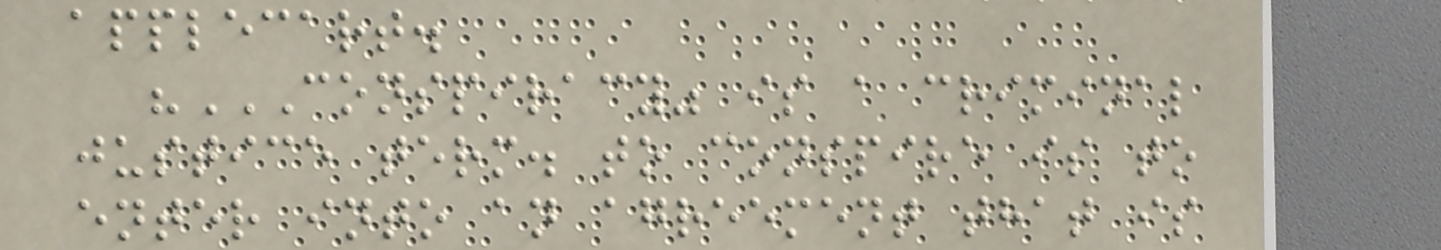applecart.
"CONSPIRACY" IS A CRIMINAL
JUSTICE TERM. TO CONSPIRE IS TO
ENTER INTO AN AGREEMENT THAT IS
